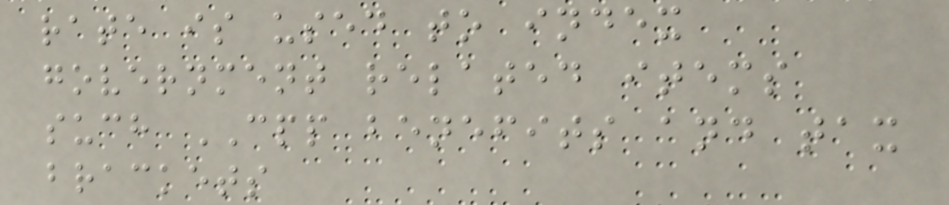rate is used to index
government related items
such CPP benefits and tax
brackets
